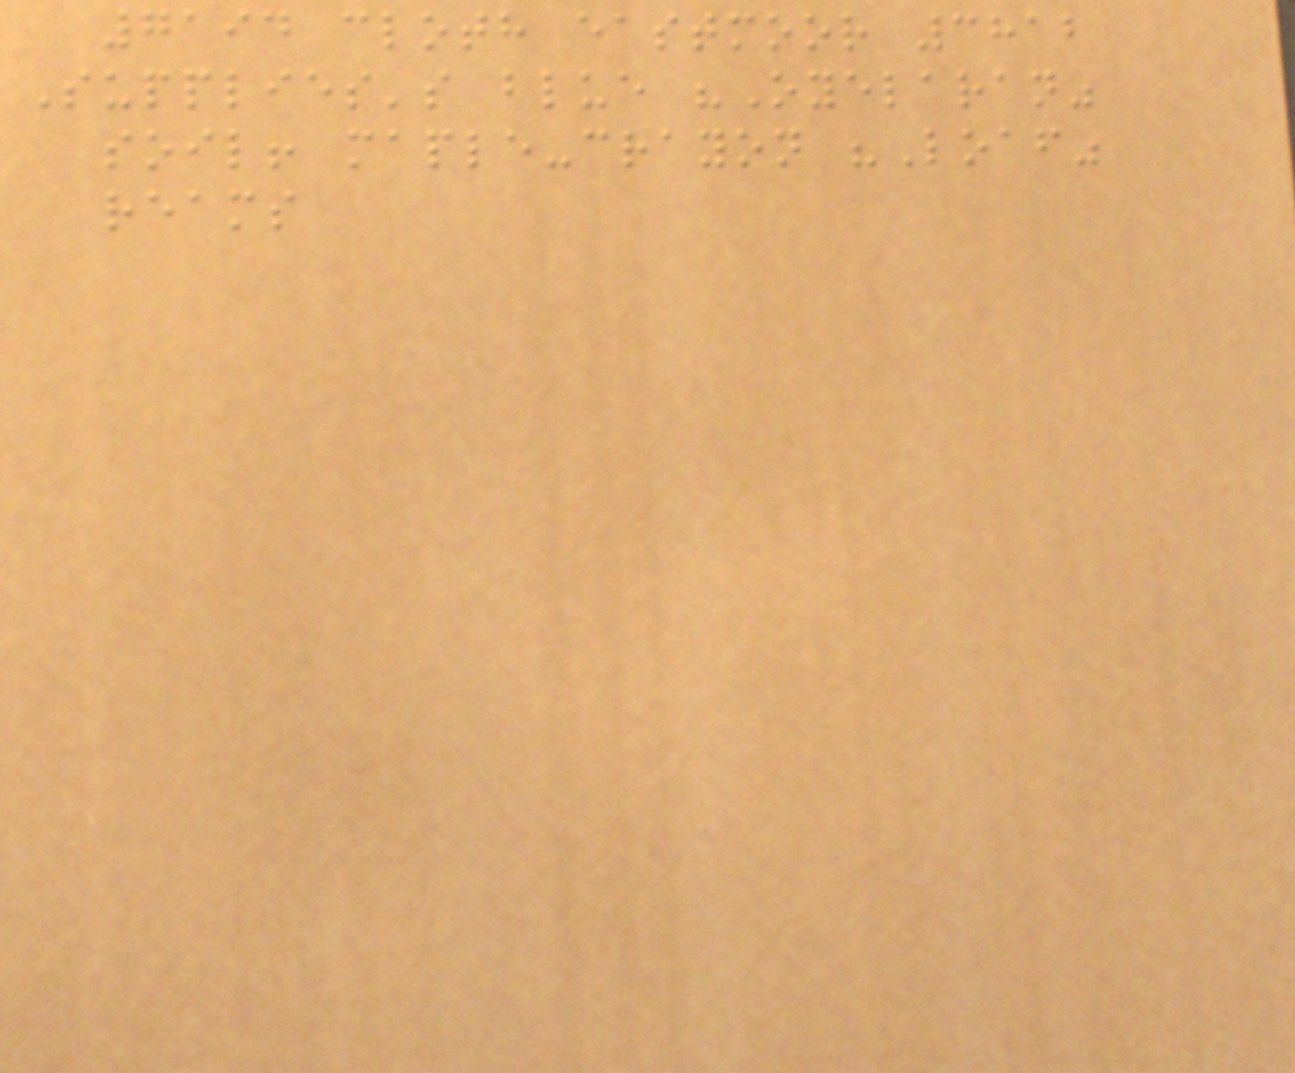7194 cloth eastmoor 3812
Supplies's blue "Oyelaran"
soil! maple-crayon "Loaf"
reams
